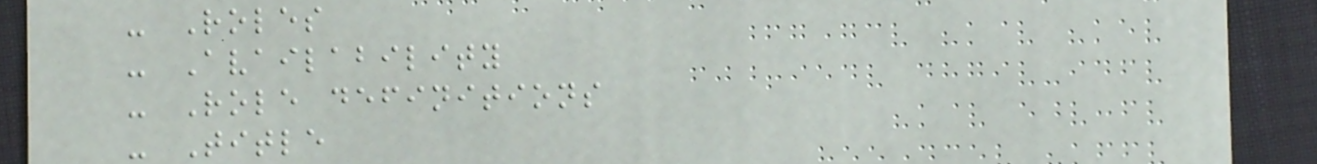- Roles
- Availability
- Role definitions
- Title
